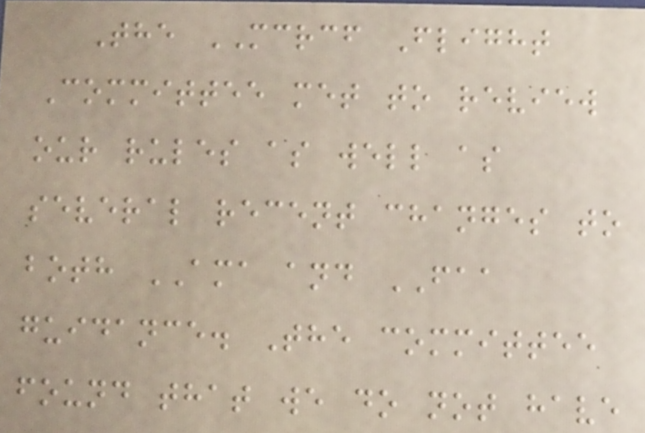The MCRCF Flight
Committee met to review
our rules as well as
several recent changes to
both AMA and FAA
guidance. The committee
found that we do not have
